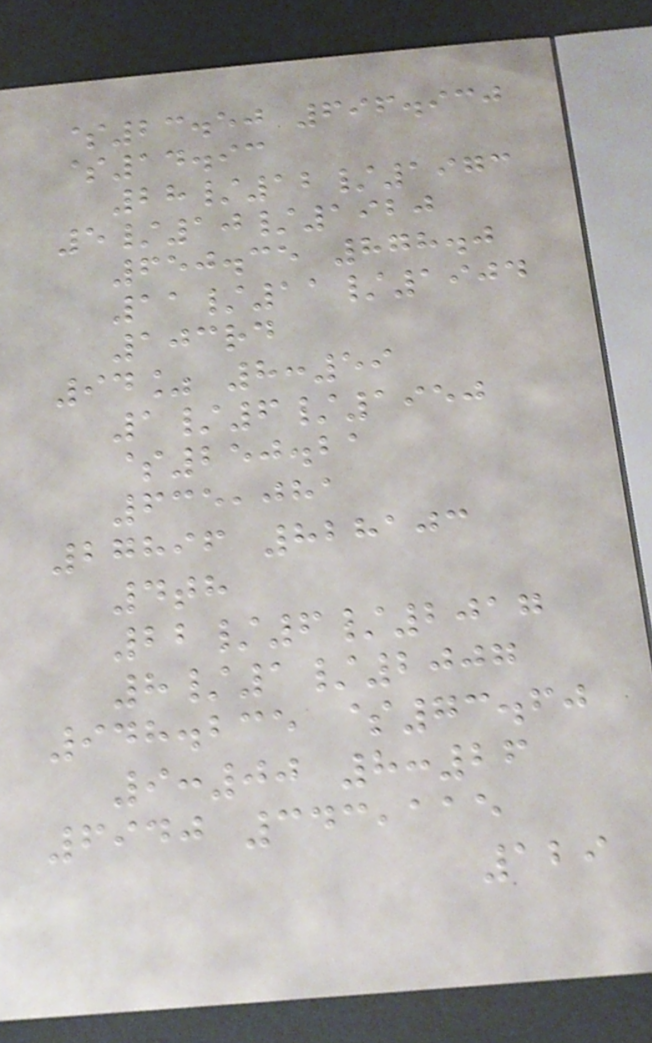$23.50 696.930
$14.93
28/12/1973
5/10/1920
650.35 878.0
11/11/1904
103rd
94% 8:59
1/6/1950
$250.21
635,081
27896 828103
4th
22/6/2017
8/1/2007
948.235 $73.60
9:00 8:26
6940 343,115
129
